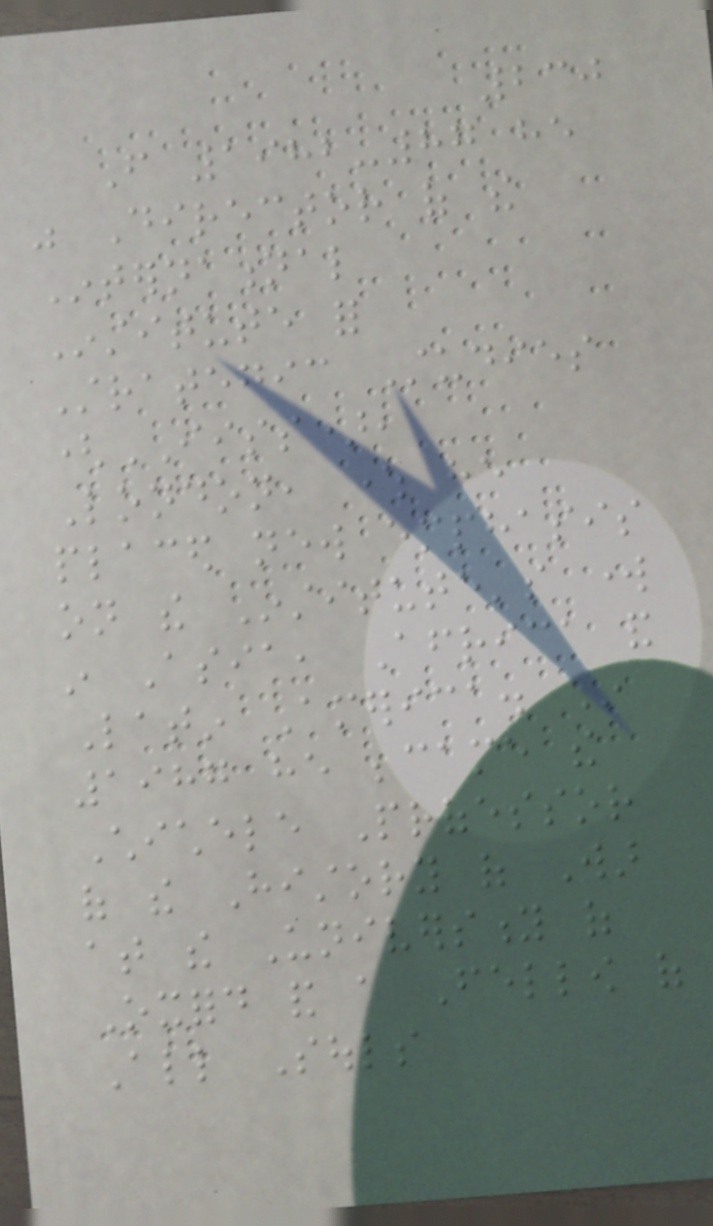230
From 1982-87 he
was Director of the
International
Institute for
Strategic Studies
(IISS),
London, where he
placed new emphasis
on the Institute's work
in Asia, Africa and
Latin America. In
1987 he became the
Chichele Professor
of the History of War
at the University of
Oxford and a Fellow of
All Souls
